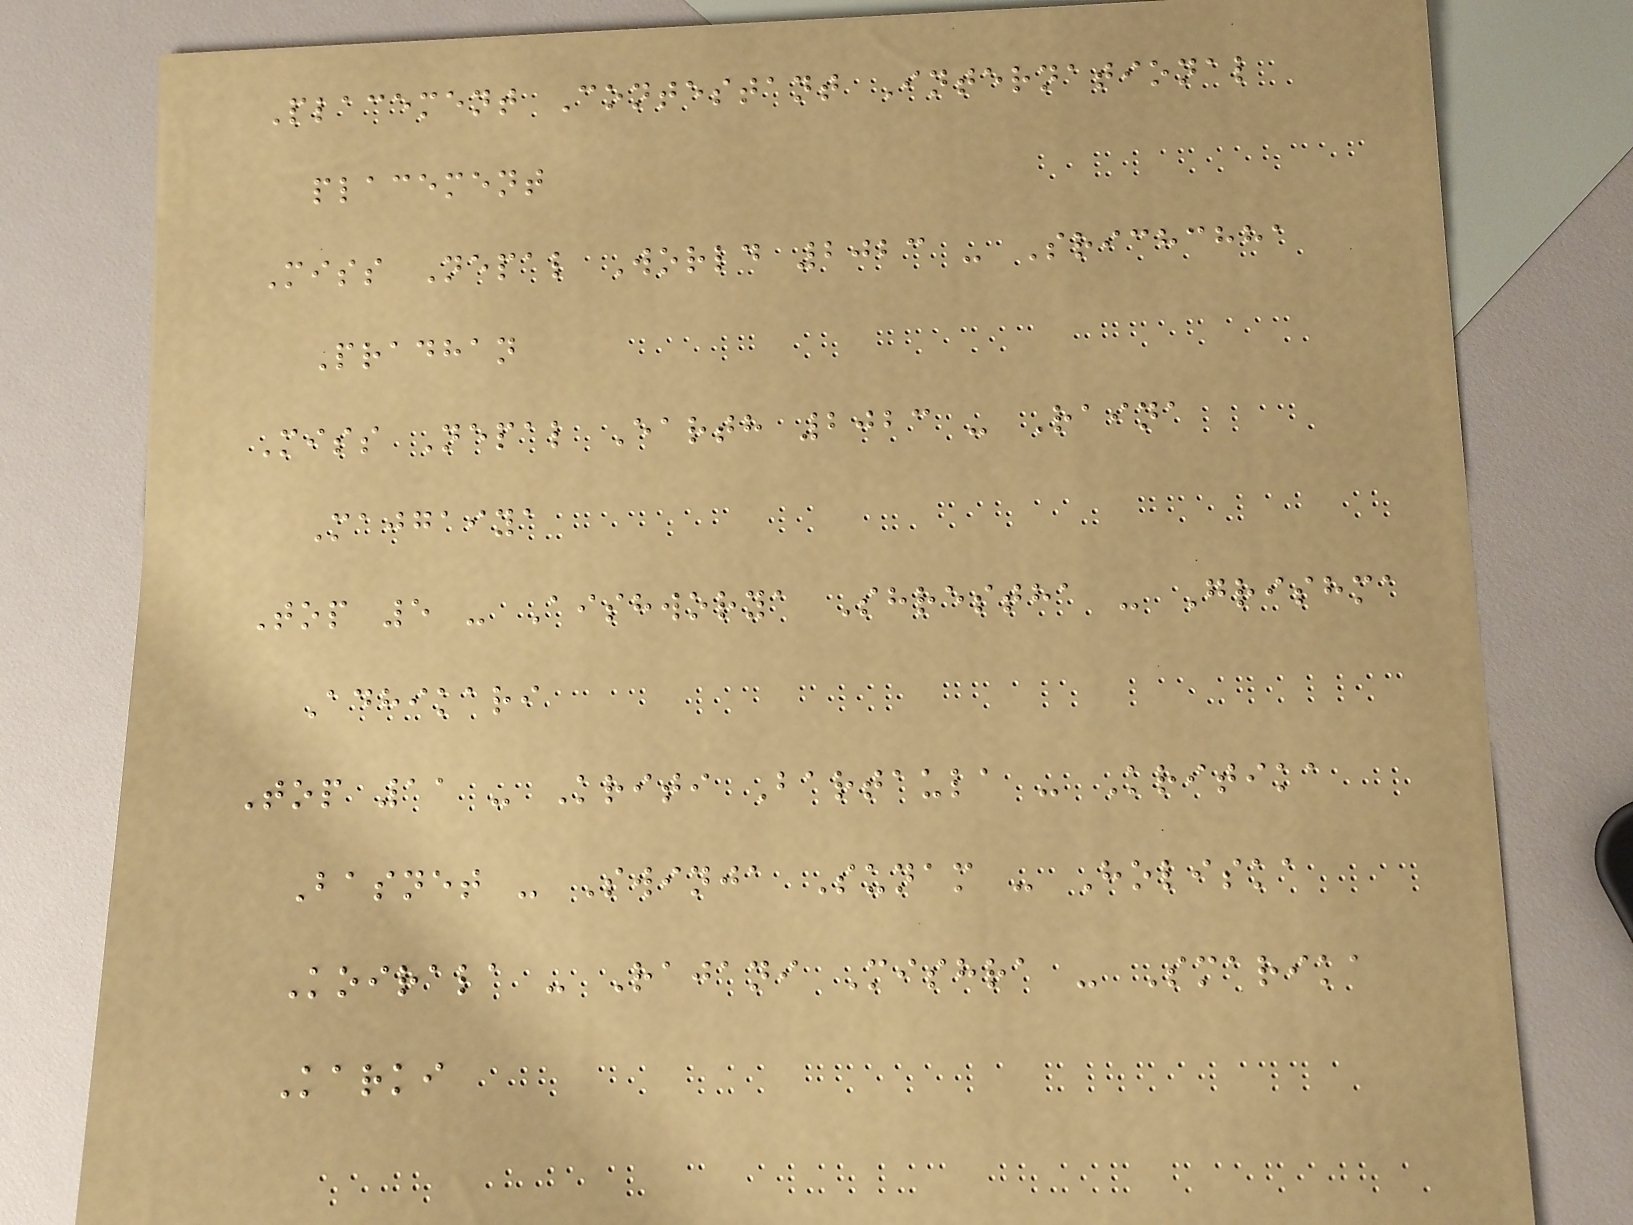Placement Contestant International
placement
Miss Nepal World 2023 - Srichchha
Pradhan
Miss Nepal Earth 2023 - Raina
Majgaiya
Top 5 - Aishworya Shrestha - Grishma
Adhikari
Top 11 - Kriti Bartaula - Kritika
Basnet - Swinja Sunam - Holiska
Koirala - Rajani Mishra - Smarika
Karki
